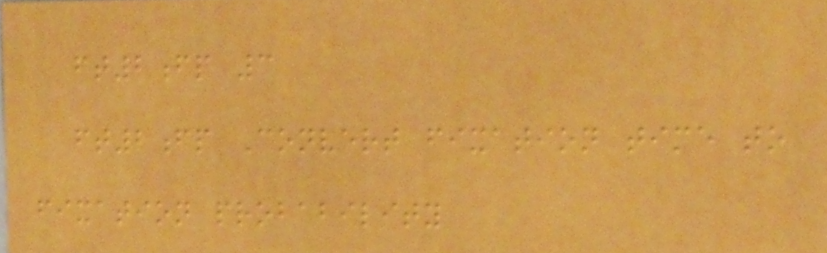ft2fp 3
ft2fp Convert fixation time to
fixation probability
